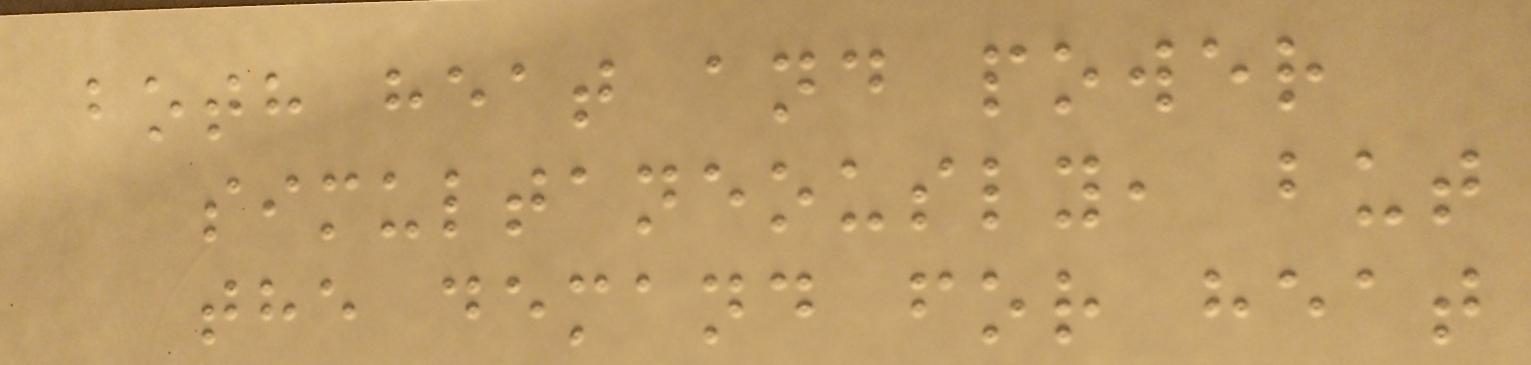both heat and power
simultaneously, but
the demand for heat
